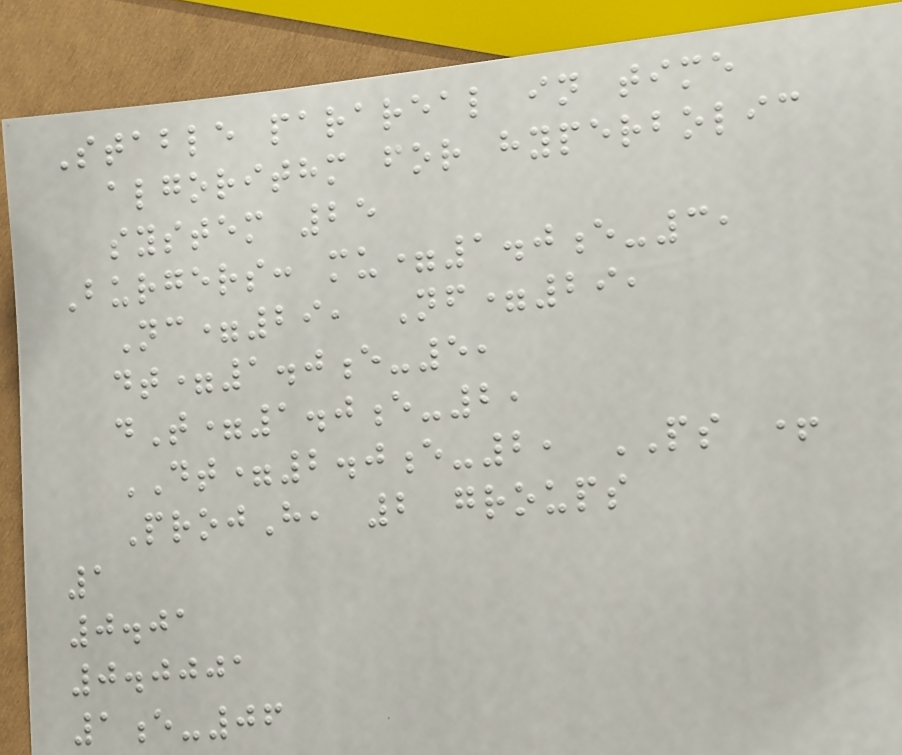Stable parareal in time
algorithm for hyperbolic
system 25
Burgers: mu=1.0e-3,
Nc=29, Nf=29,
dt=1.0e-5,
dT=1.0e-2,
DT=2.0e-2, PS +
ProjH, 2 groups
1
0.01
0.0001
1e-06
